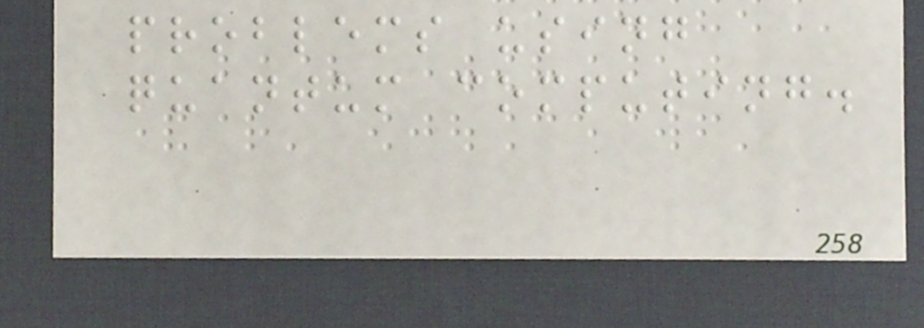problems using
quantum computing.
